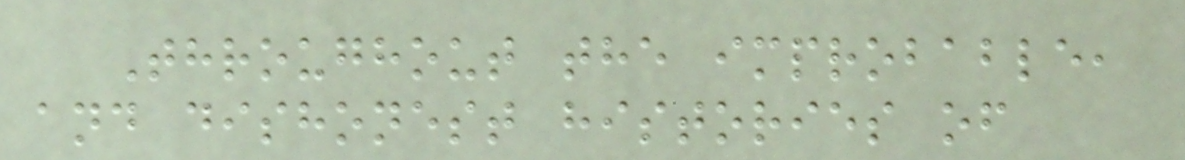Throughout the improbable,
and dishonest histories of
